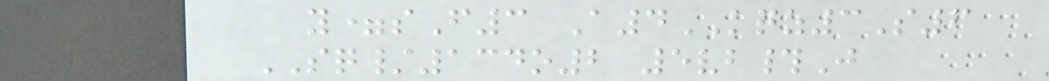y=sF3 A4KQZ3S6
SQ/134o2 5vb#J
